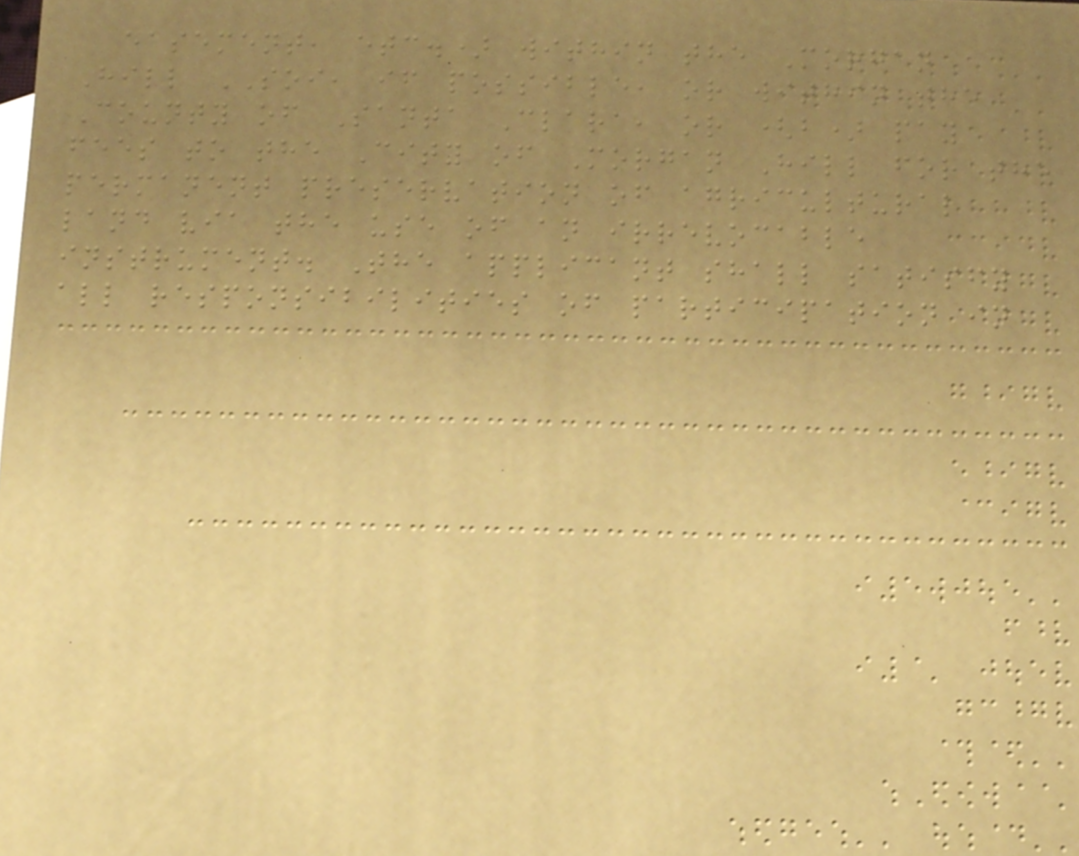easement, etc.) within the Morgan
Hill SOI, if possible, or within the
County of Santa Clara, or (b) pay
fees to the City of Morgan Hill for the
permanent preservation of agricultural
land via the use of an irrevocable
instrument. The applicant shall satisfy
all responsibilities of participation in
